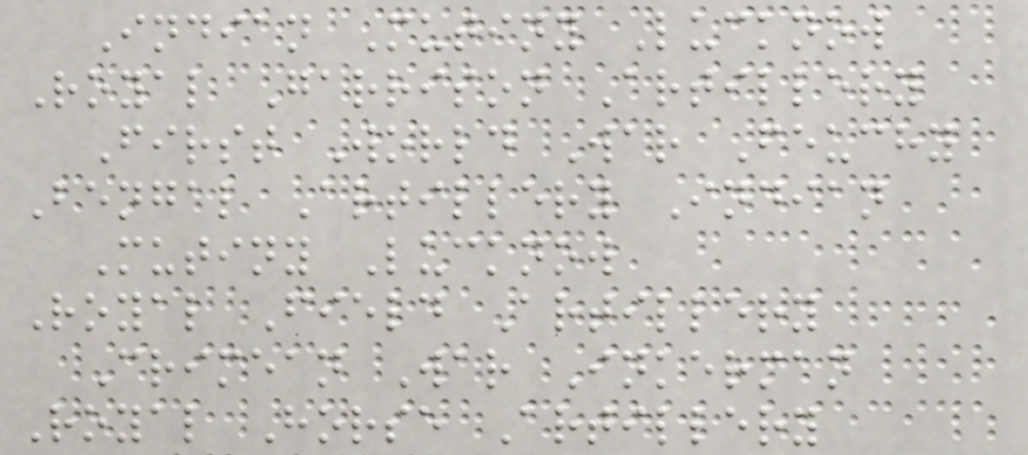Indian Mutiny Lucknow
Royal Garrison Artillery
First World War Feuchy
Bengal Artillery Indian
Mutiny Lucknow
Royal Field Artillery
Crimean War Inkerman
Royal Horse Artillery
